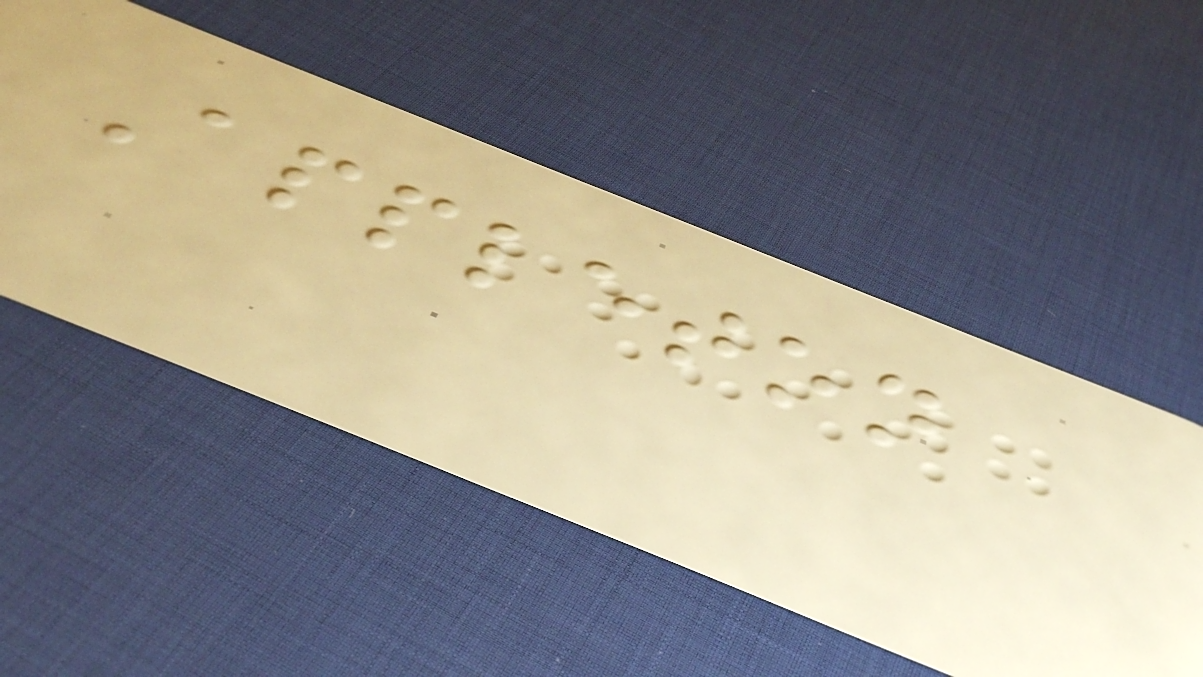Appleton
